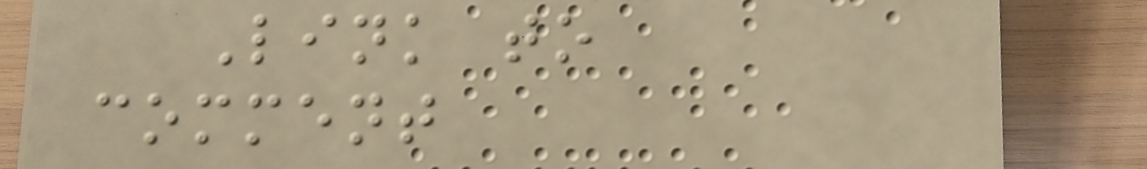Link to
comment
